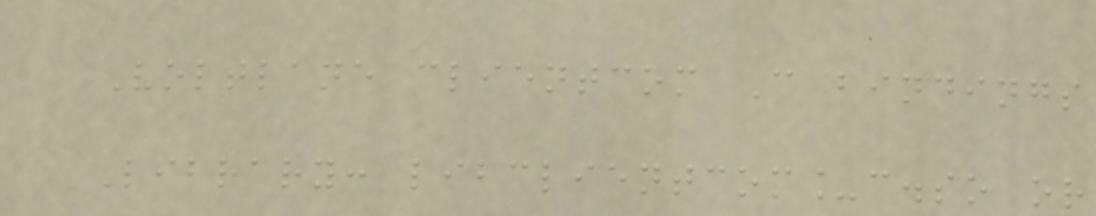Voltlane clientcom C bindings
Library: libclientcom_c.so or
